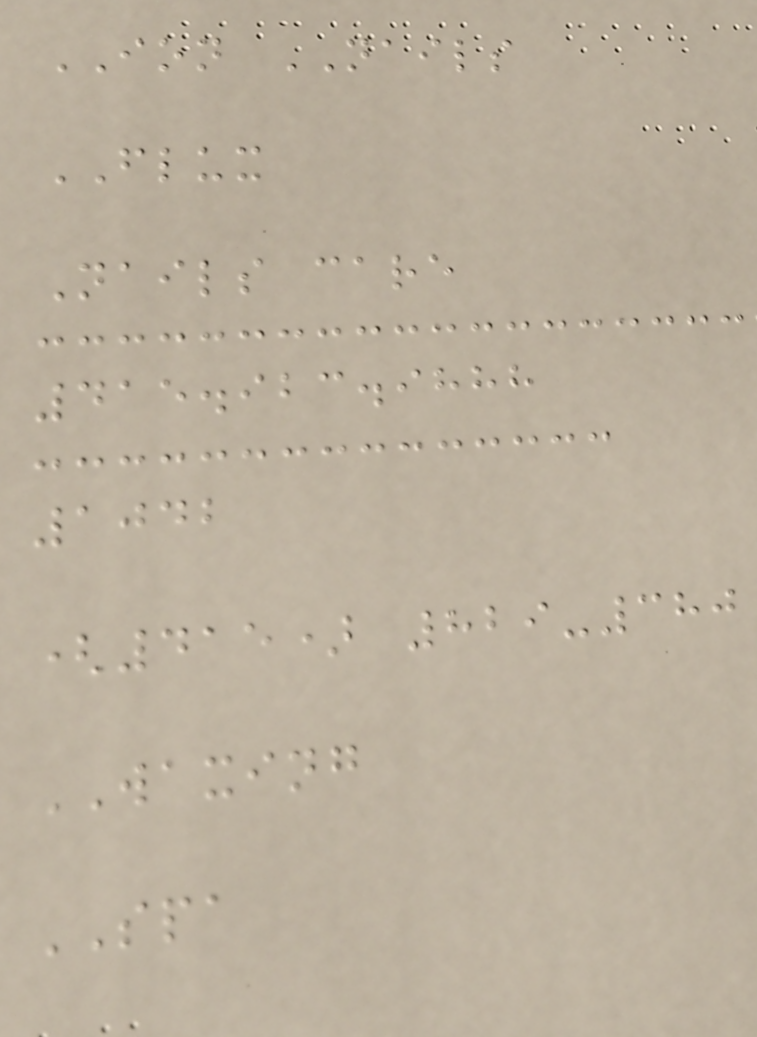ION NAILS
FLUX
Nails care
415.923.9888
1042
(415) 829-380
WAXING
SPA
